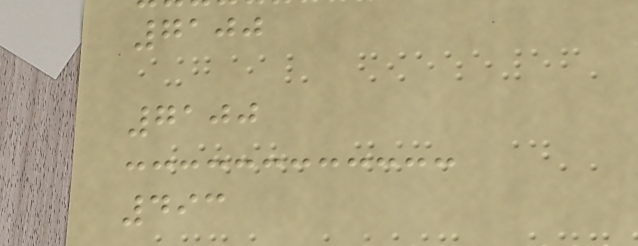7100
7100
493
